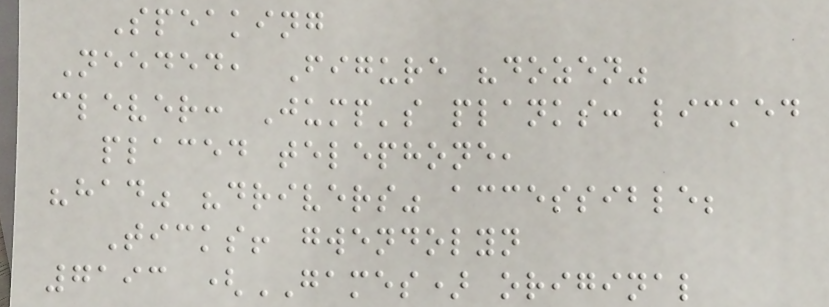Speaking
Needed, Figure "dozen"
clever: Jump's planks: licked
placed telephone,
"had" "drivers" accessible;
Ticks! gwendolyn
7193 (GAMES) original
